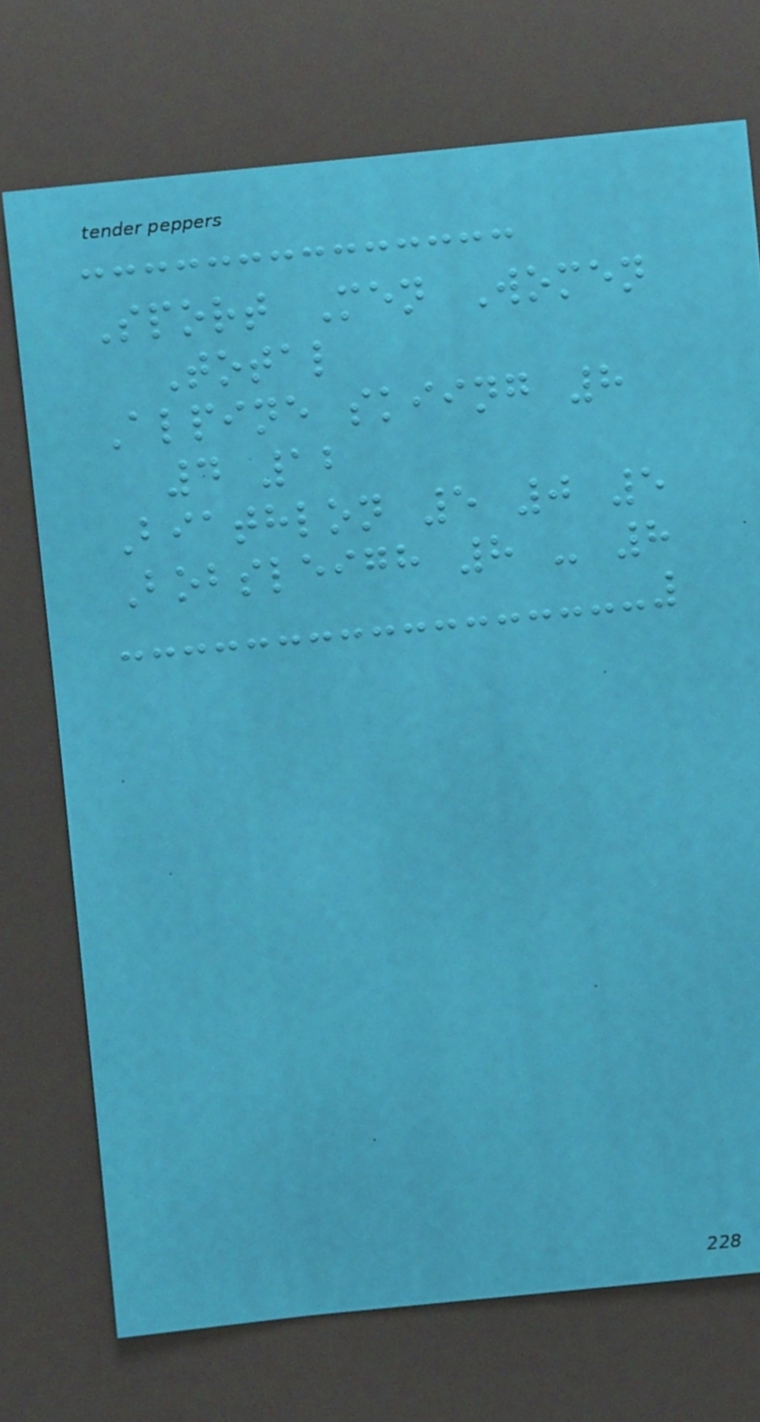Sport Men Women
Total
Alpine skiing 8
4 12
Biathlon 5 0 5
Bobsleigh 8 - 8
